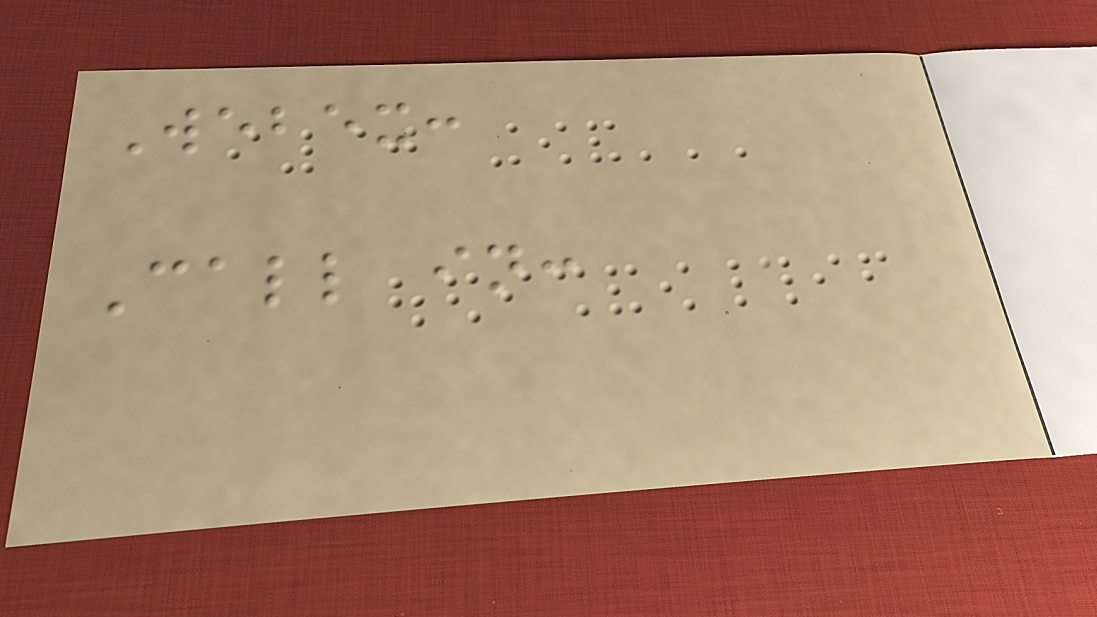Webex:
Call in:
